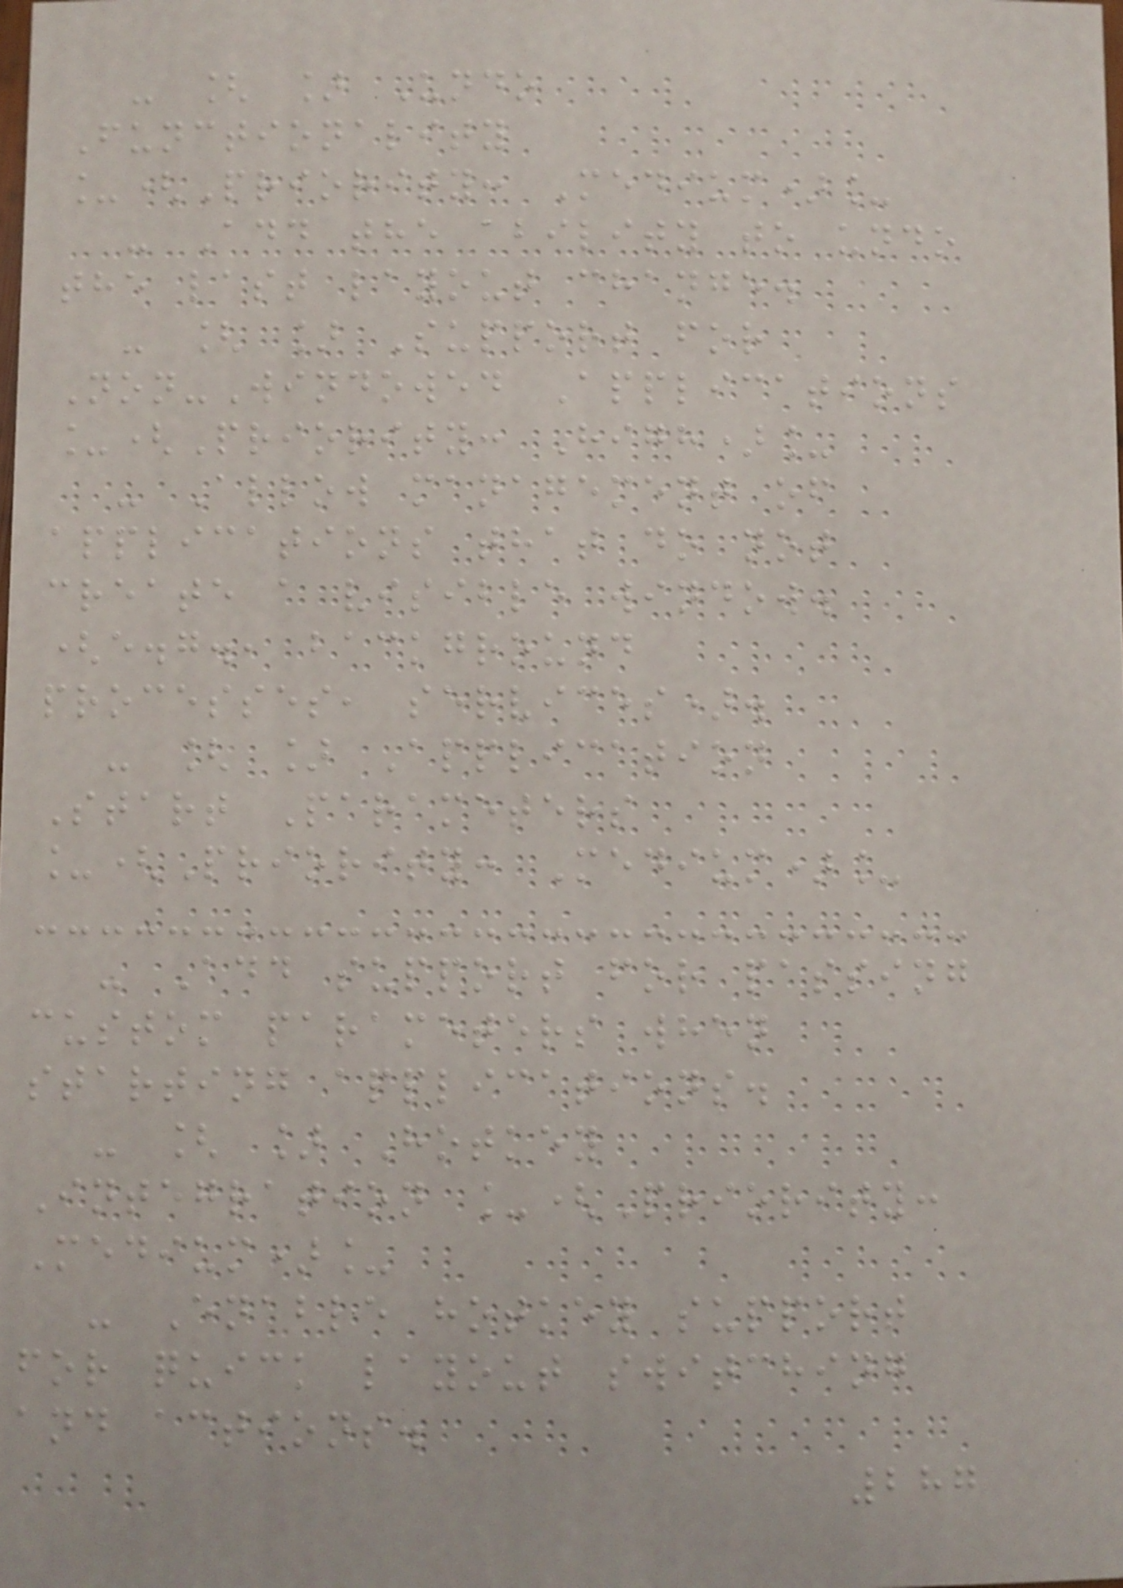- [ ] Undo
Functionality
_(Priority: Medium)_
- Add the ability to undo
the last layout change.
- [ ] Support for
Non-Windowed Applications
_(Priority: High)_
- Allow management of
applications that do not
create a visible window.
(e.g., background
processes, services).
- [ ] Application
Start Parameters
_(Priority: Medium)_
- Add support for passing
custom parameters when
starting applications.
- [ ] Hotkey
Integration _(Priority:
Medium)_
- Enable hotkey support
for quick layout switching
and actions.
287
